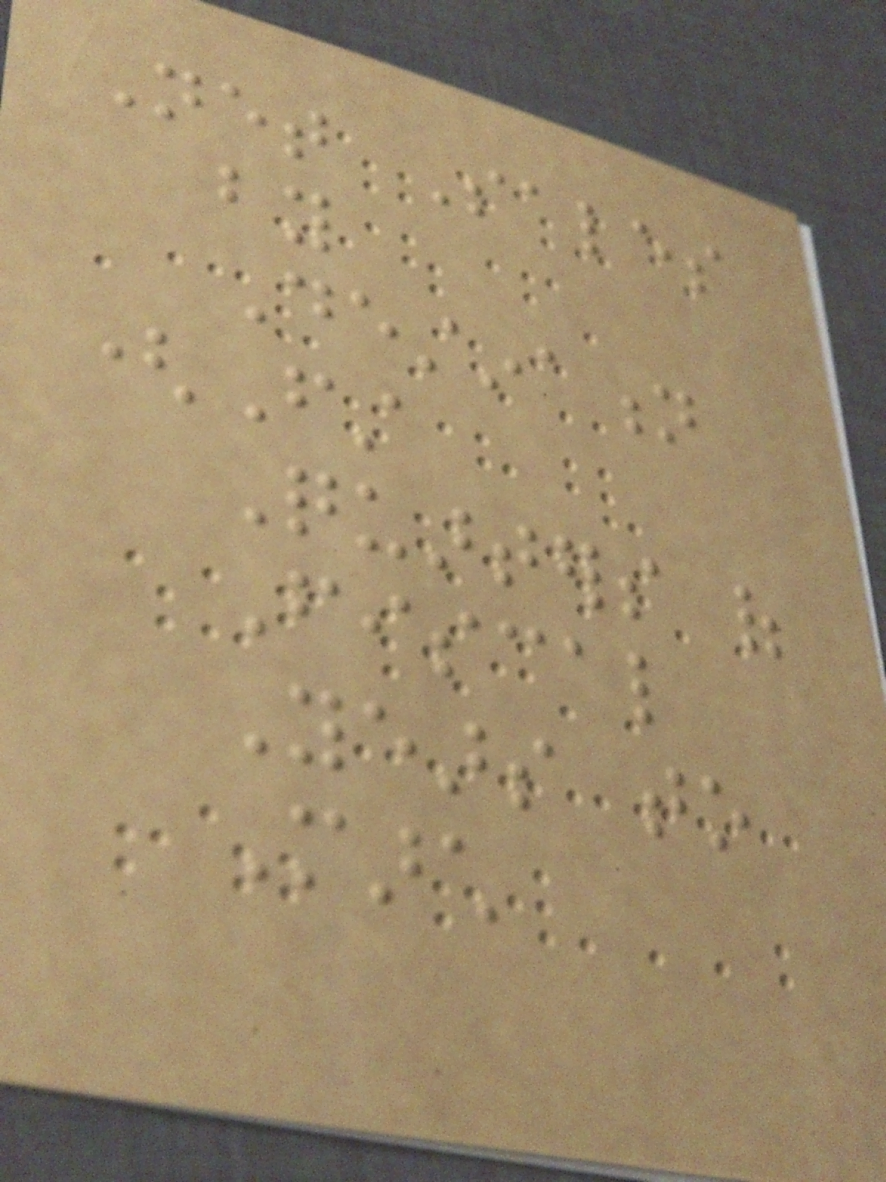Net Sales
by
Destination
(First
Quarters of
Fiscal
Years to
March
